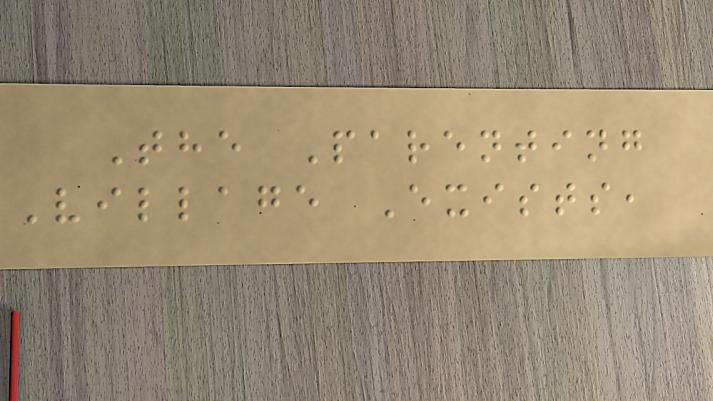The Parenting
Village Exists,
